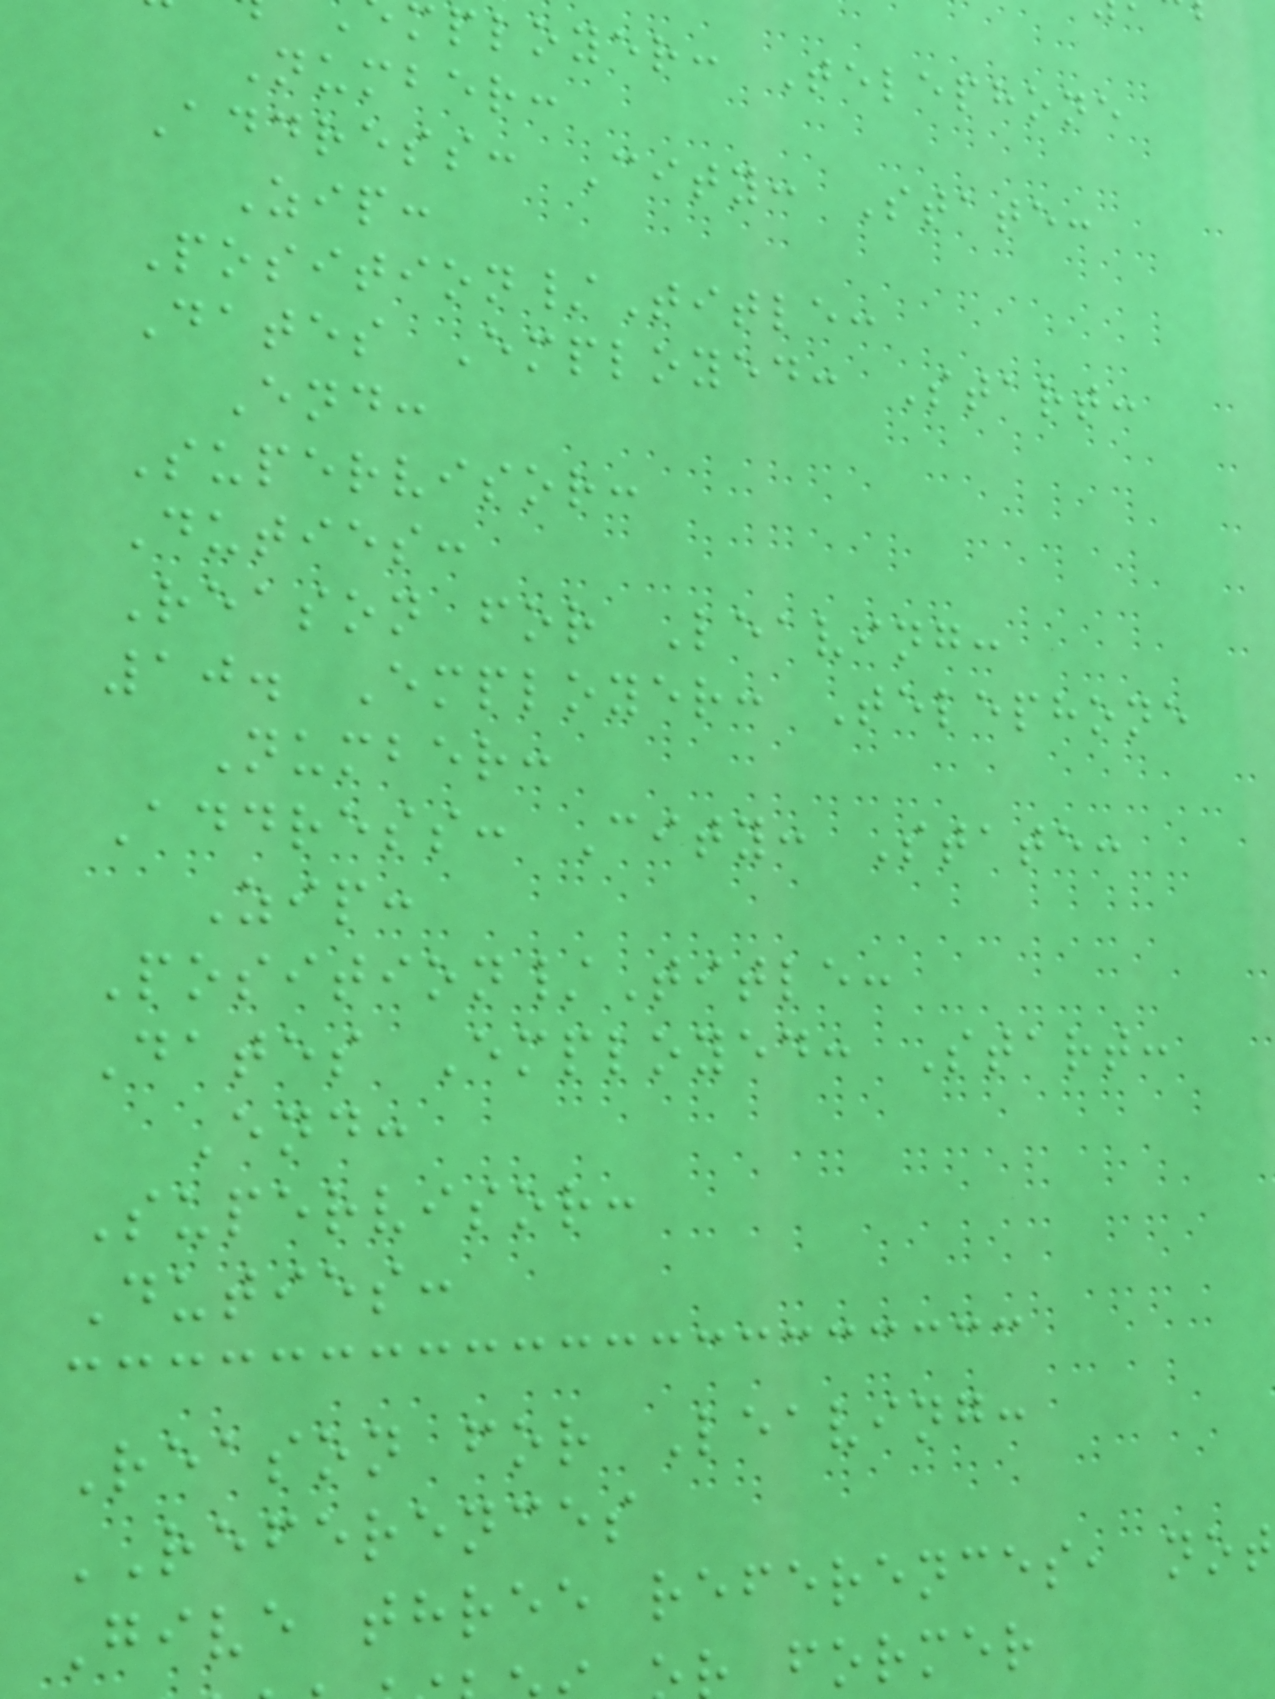ployer: Telephone
Number:
Address: City: State:
Zip:
Position/Title:
Dates Employed: Start:
End:
Supervisor:
Duties:
Reason for Leaving:
10. Employer: Telephone
Number:
Address: City: State:
Zip:
Position/Title:
Dates Employed: Start:
End:
Supervisor:
Duties:
Reason for Leaving:
REFERENCES
Give three references, not
former
